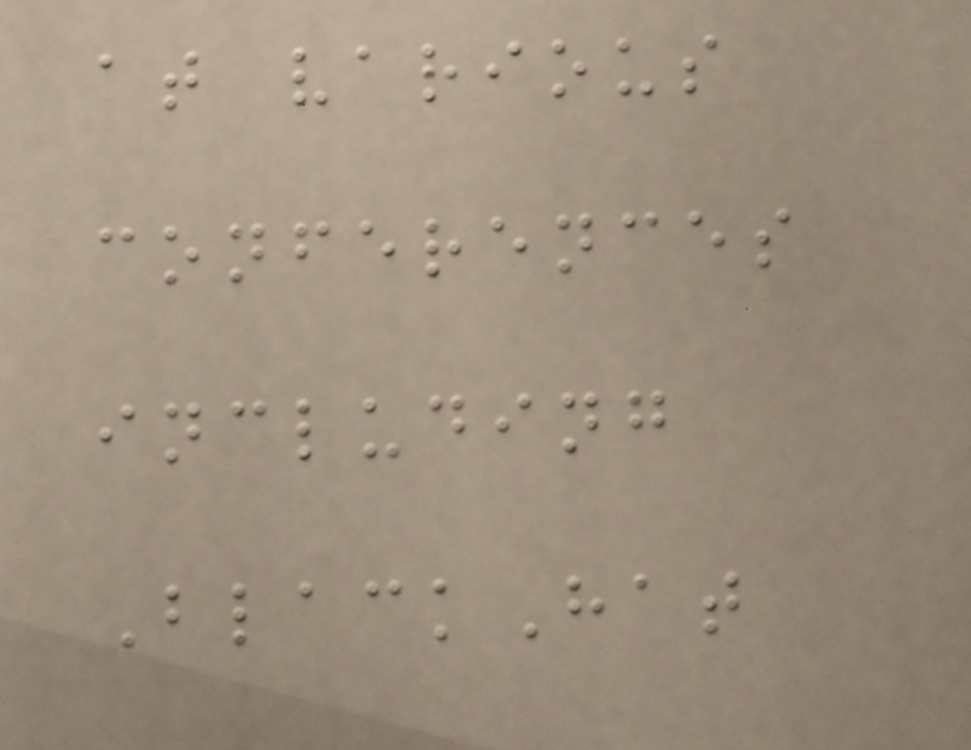at various
conferences
including
BlackHat
